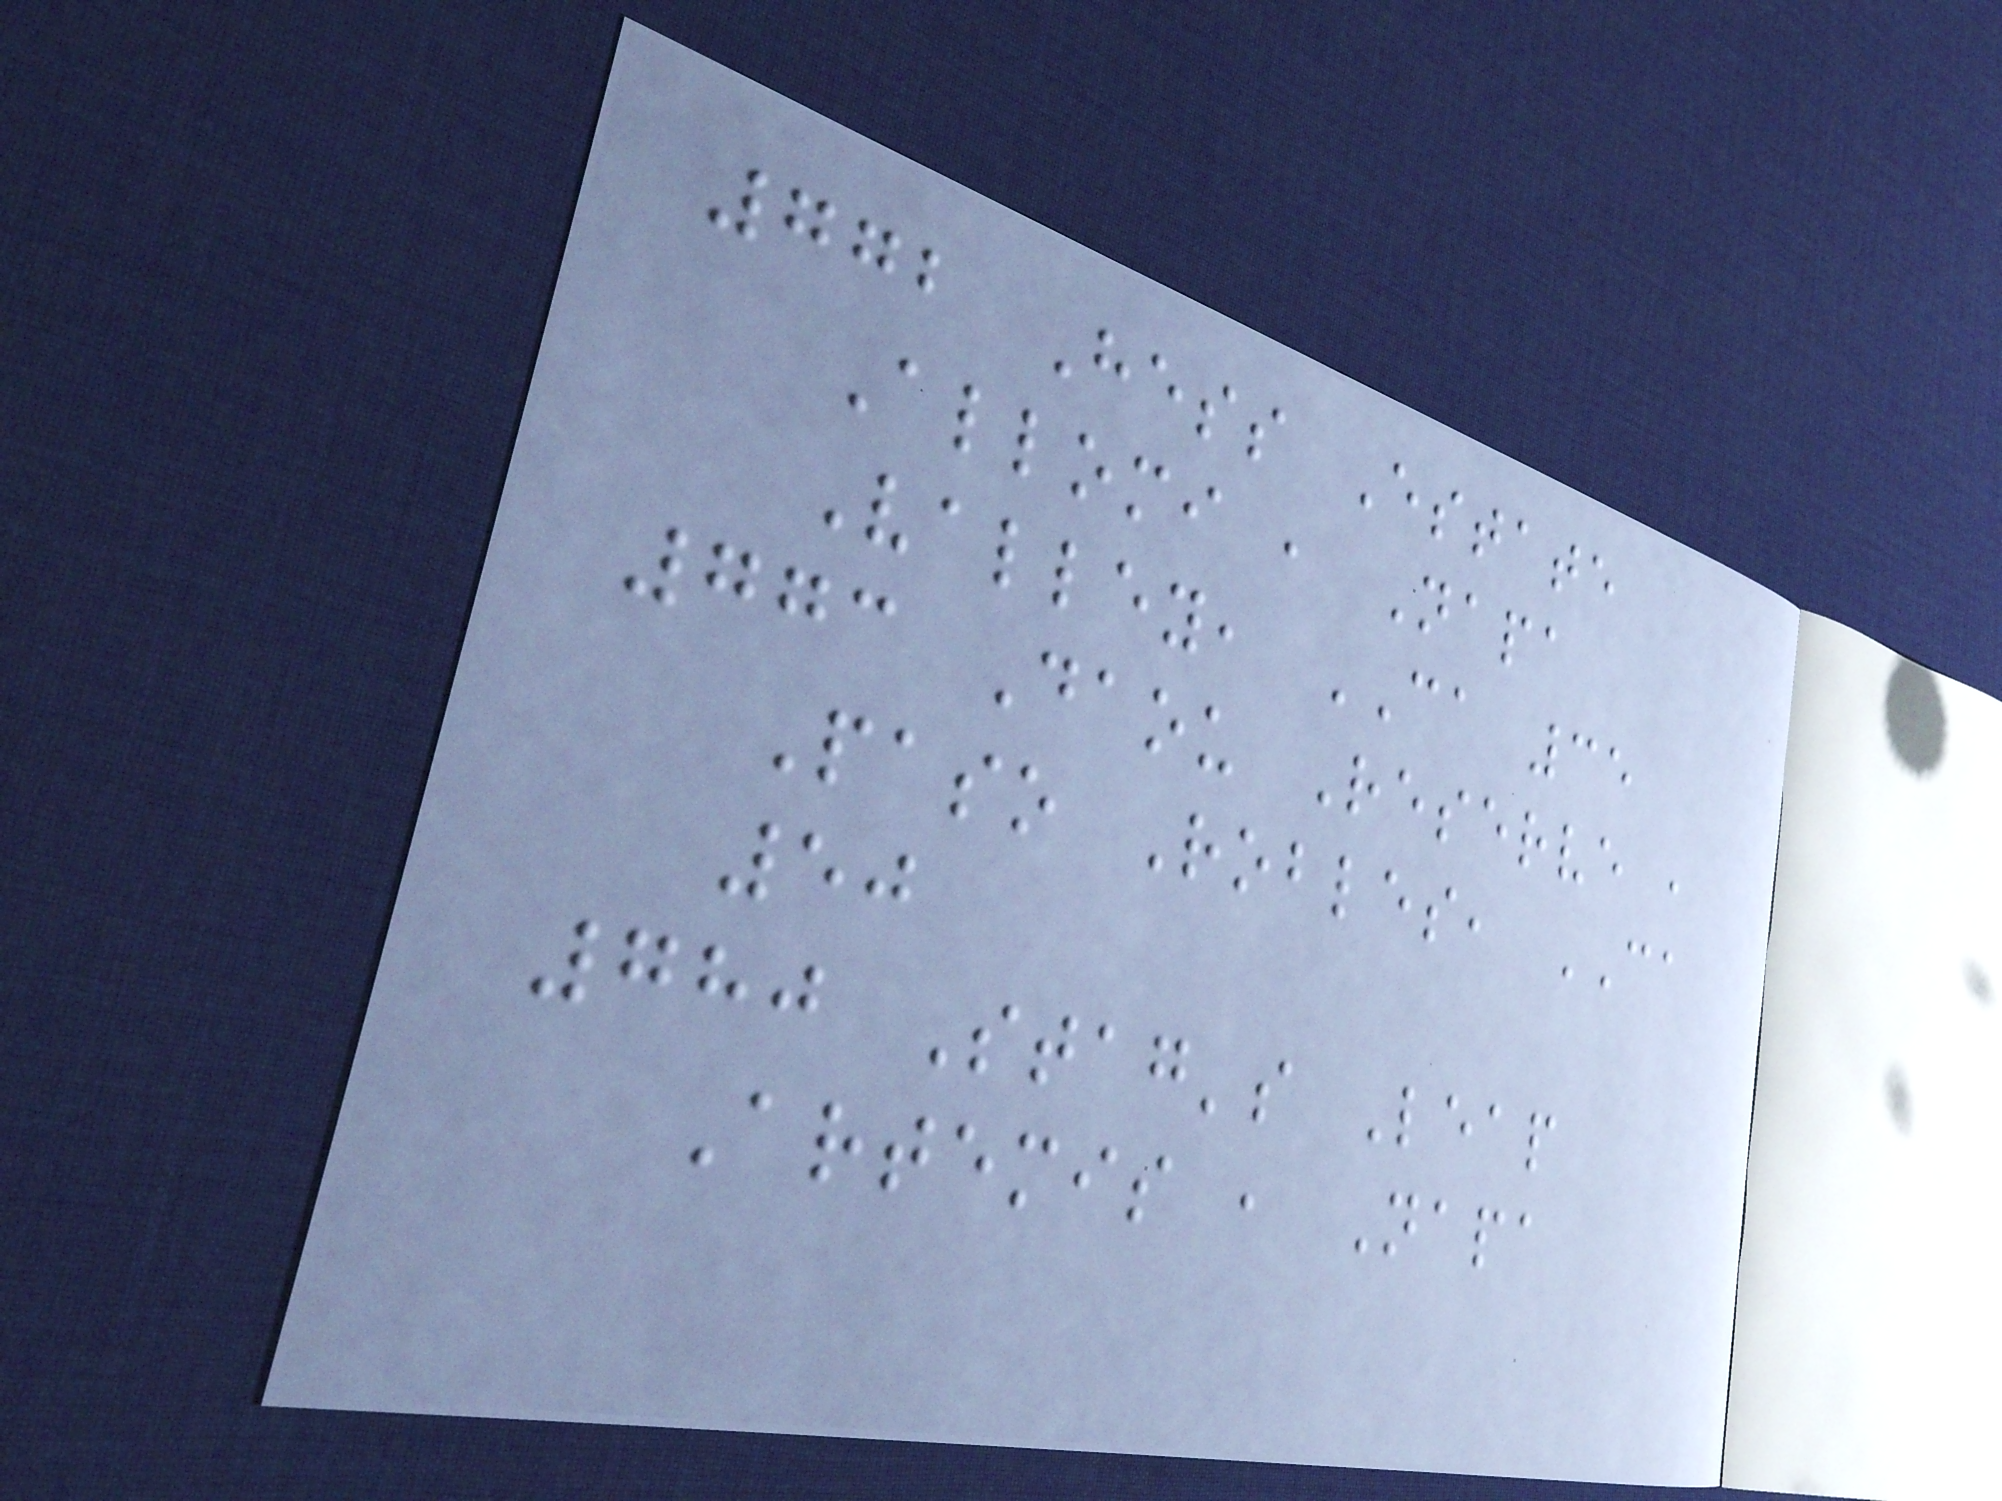772 Hess Estate
Allomi , Napa
Valley, CA 35
773 Daou Reserve ,
Paso Robles, CA
50
780 Stag's Leap
Artemis , Napa
